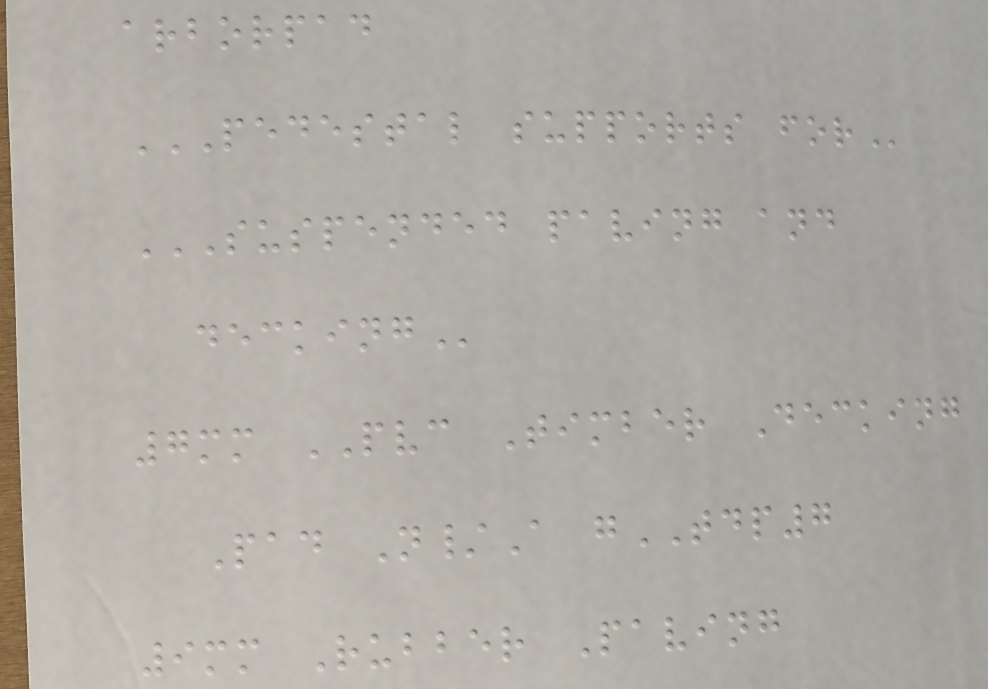arborpad
PEDESTAL SUPPORTS FOR
SUSPENDED PAVING AND
DECKING
7mm PVC Timber Decking
Pad N/A gTDP7
9mm Rubber Paving
